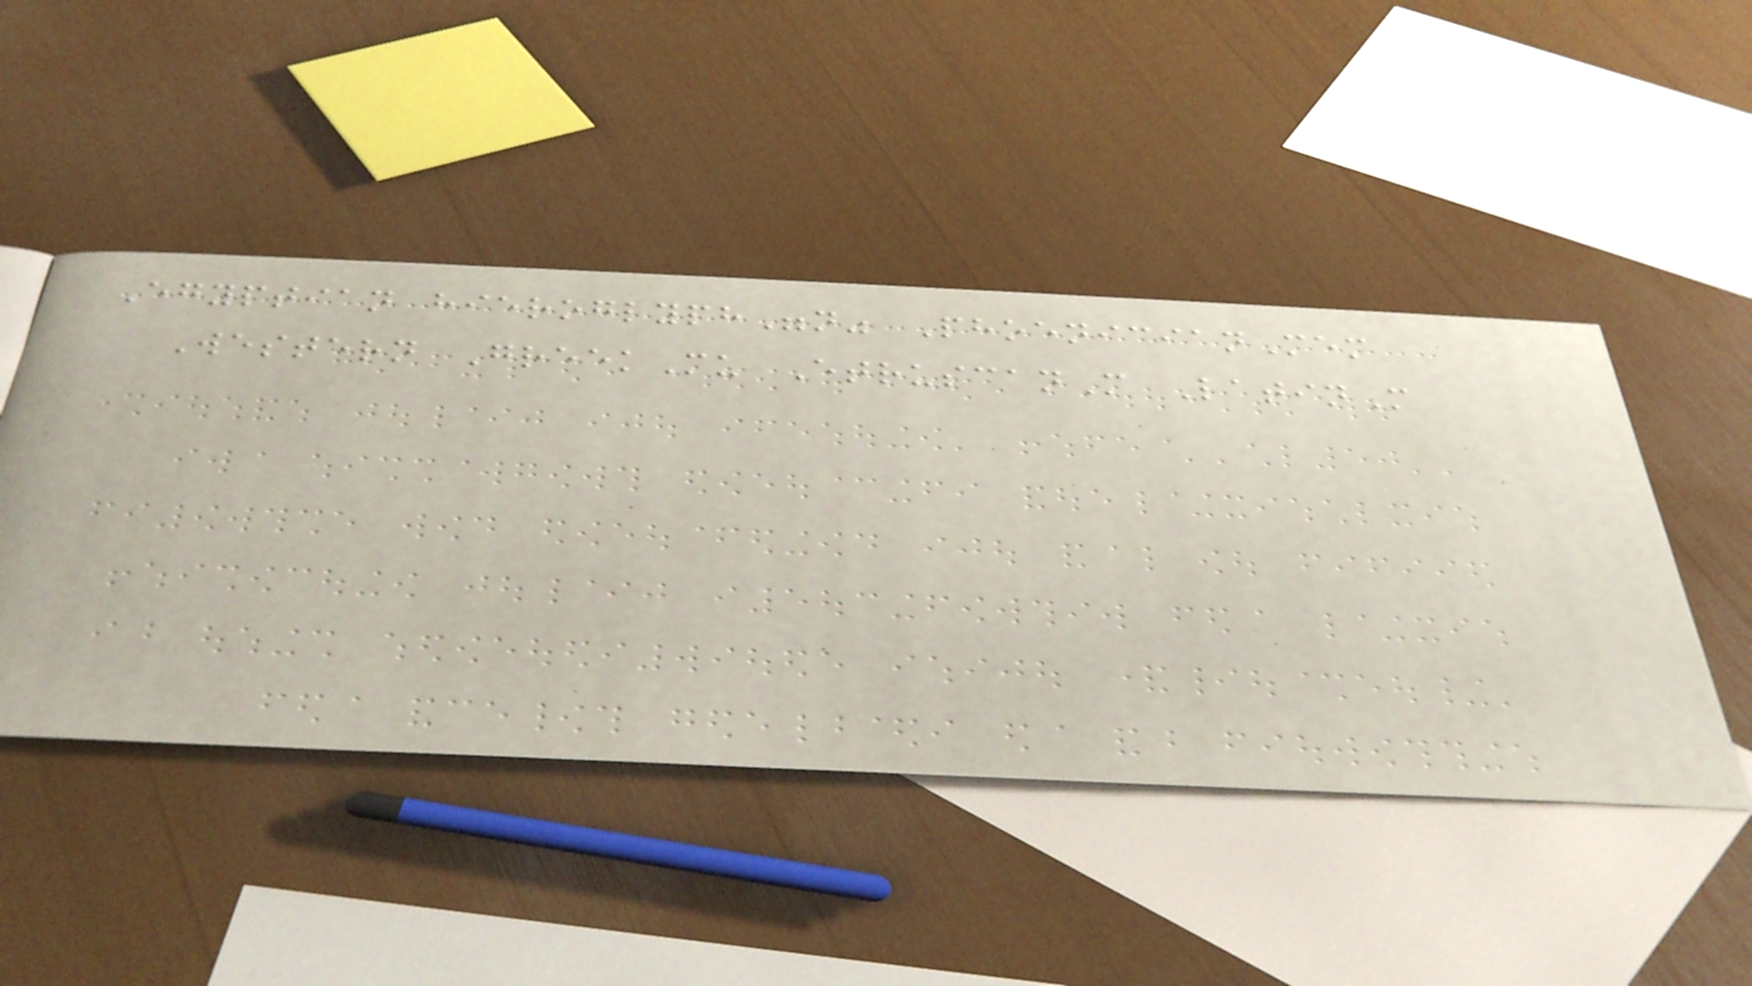Egyptian hieroglyph"n" PhoenicianMem
Western GreekMu EtruscanM LatinM
